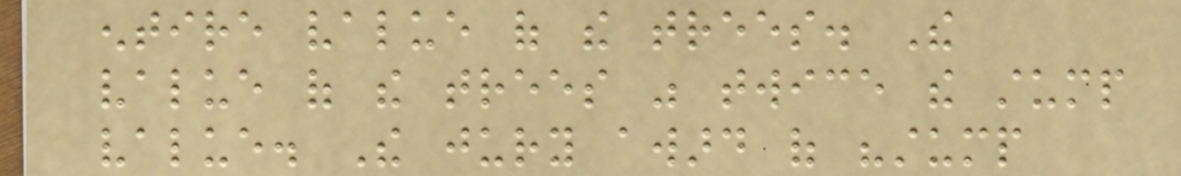entire value of the trees. The
value of the trees was twice the stump
value. The jury award of "stump
